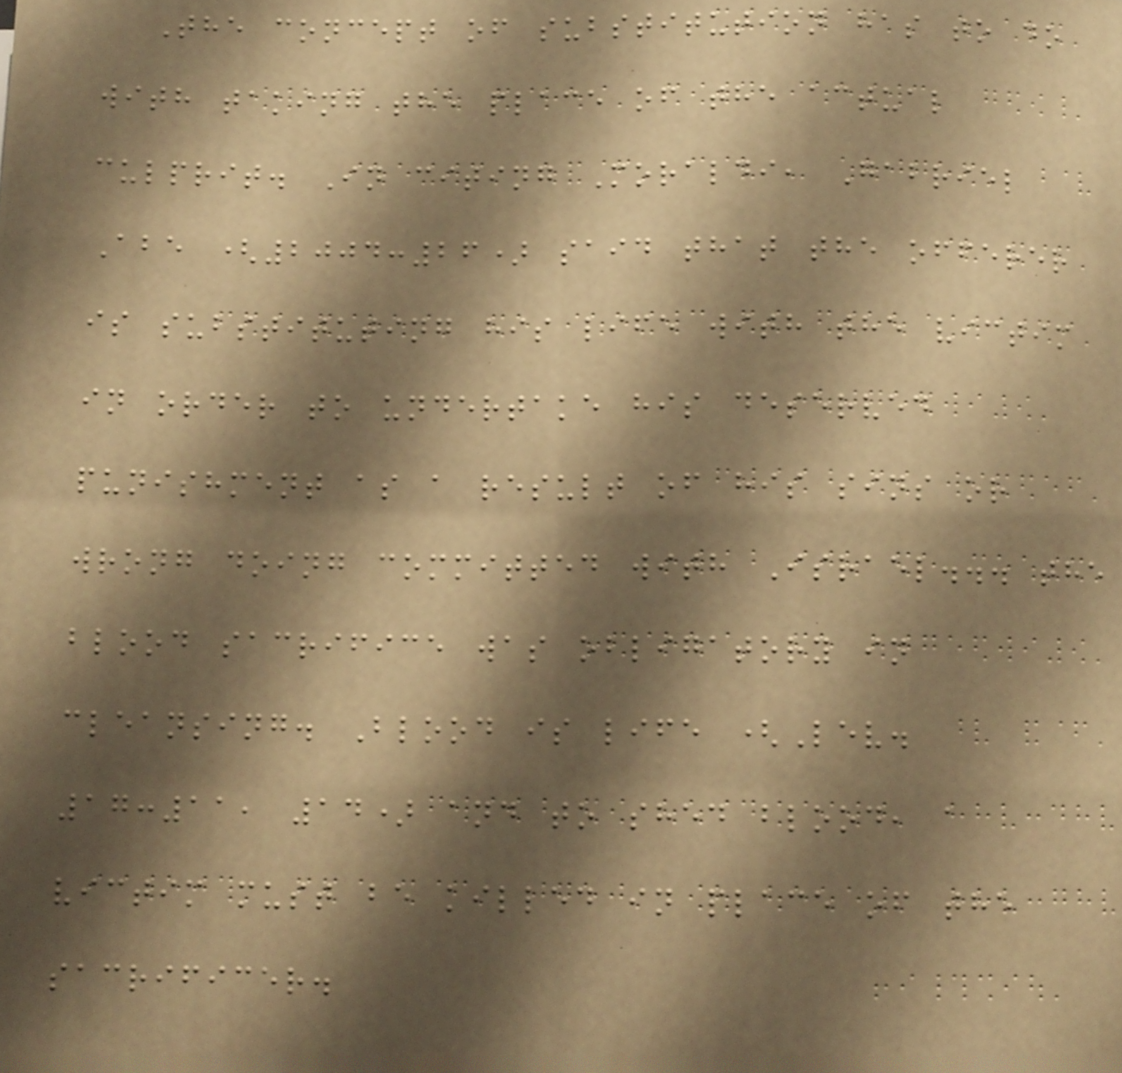The concept of substitution has to do
with taking the place of the actual
culprit. In citing Moraldi, Gabriel
Abe (2004:26) said that the offerer
is substituting his life with the victim
in order to undertake his deserved
punishment as a result of his sins or
wrong doing committed with Israel... the
blood sacrifice was obligatory in
cleansing. Blood is life (Lev.
17:11, 14) and to shed blood, a
victim must be killed in place of the
sacrificer.
